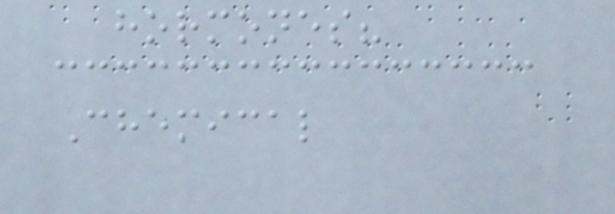hormones?
Chemical
